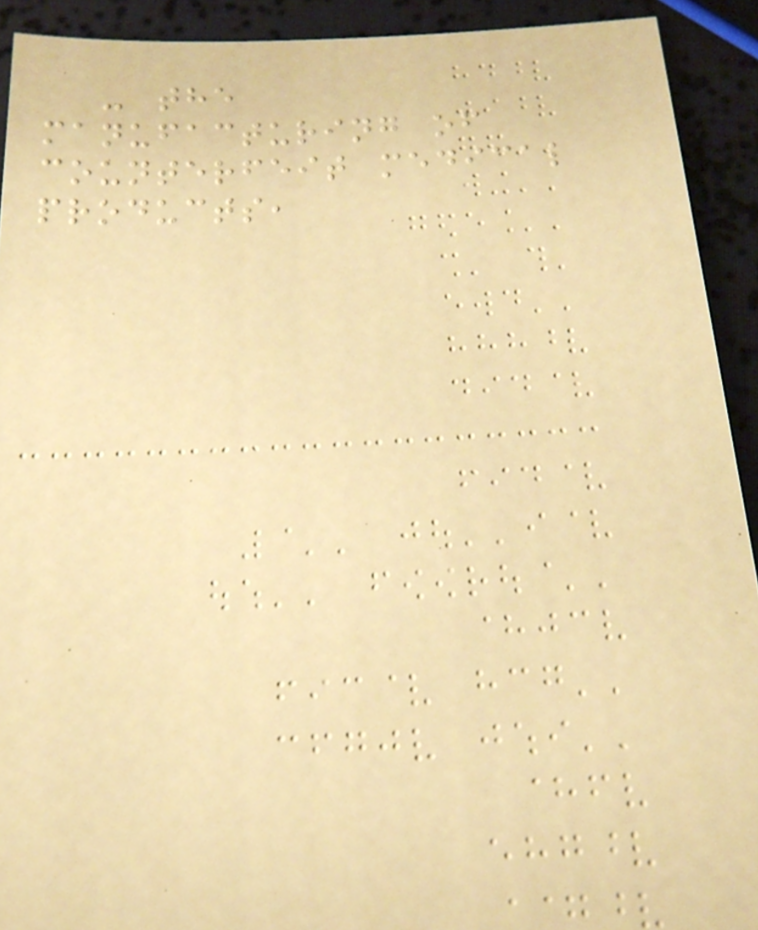- the
manufacturing of
counterfeit medical
products,
